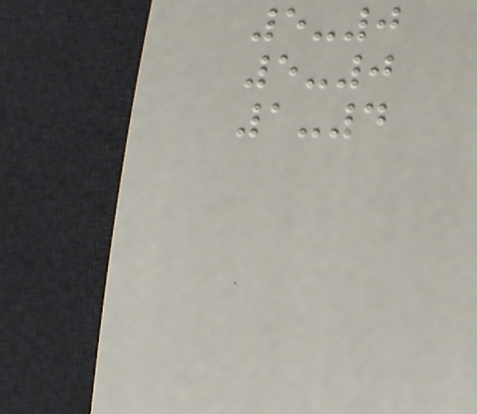5-0
5-0
1-4
